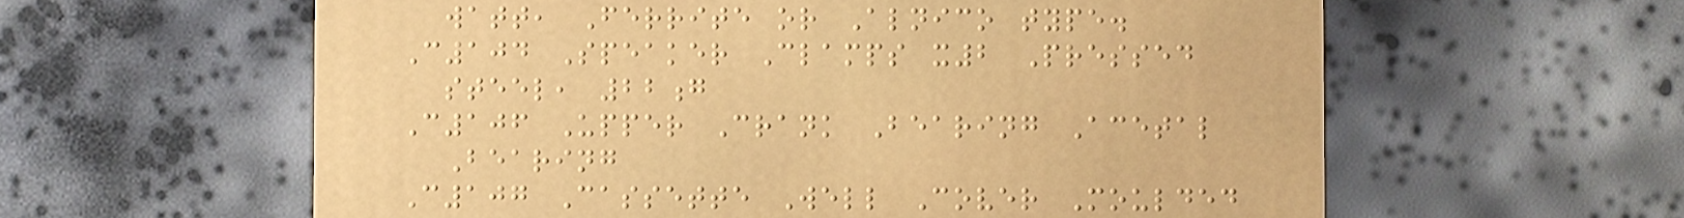watt, Ferrite or Alnico type.
C104 Speaker Clamps x2 Pressed
steel, 22g
C106 Upper Crank Bearing Acetal
Bearing
C107 Cassette Well Cover Moulded
